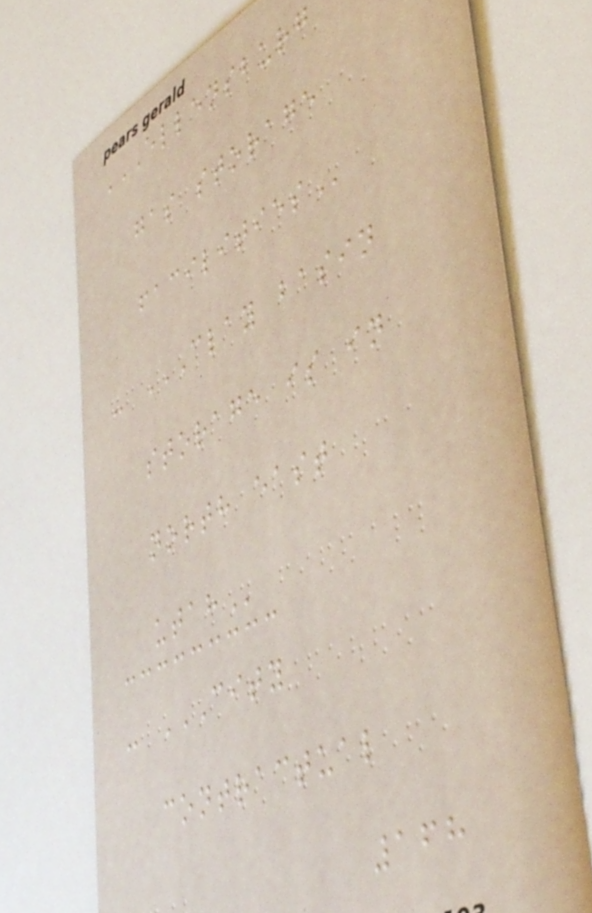ELLENSBURG
GAS STORAGE
FACILITIES
- CLAY BASIN
STORAGE IS IN
NORTH EAST
UTAH
- CITY
CONTRACTUAL
168
